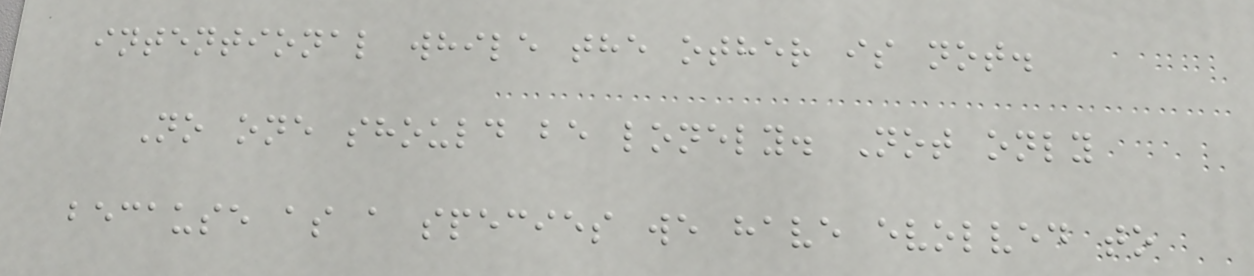intentional while the other is not.
No one should be lonely. Not only
because as a species we have evolved to
